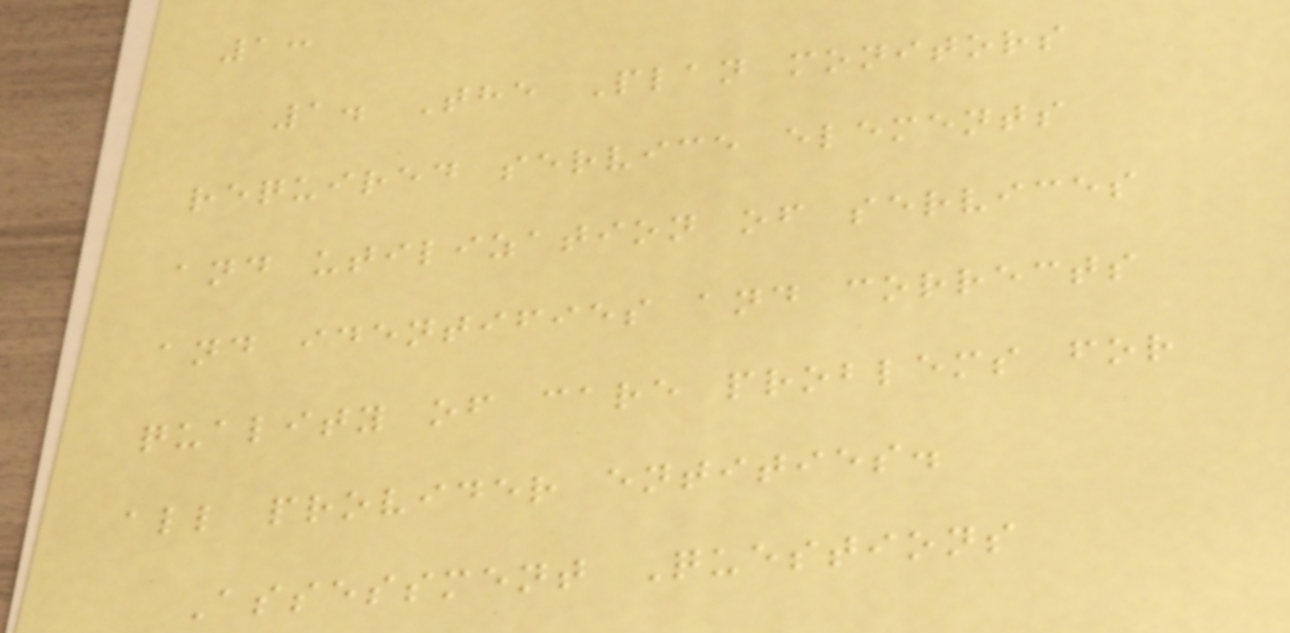1:
1. The Plan monitors
required service elements
and utilization of services
and identifies and corrects
quality of care problems for
all provider entities.
Assessment Questions
